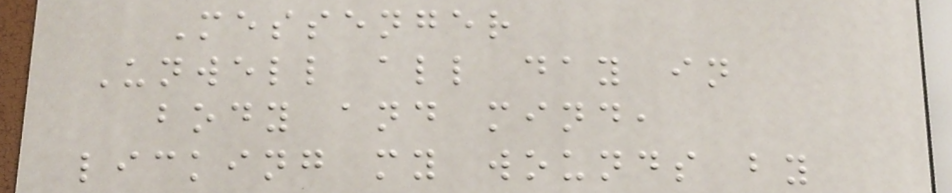Messenger
Unwell all day in
body and mind,
licking my wounds by
